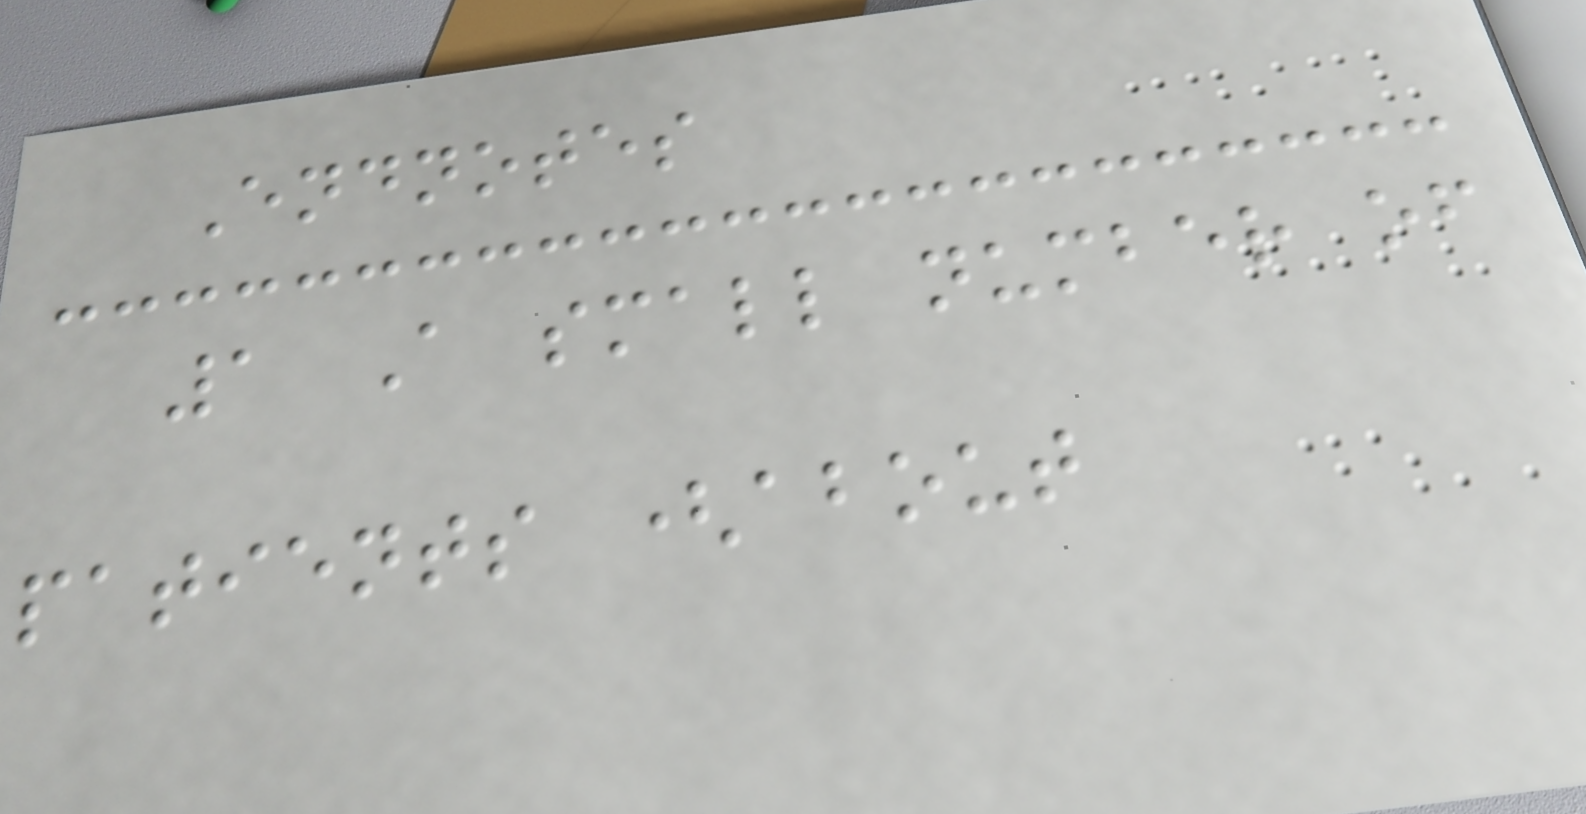Endnotes
1 A small number of
patients (about
